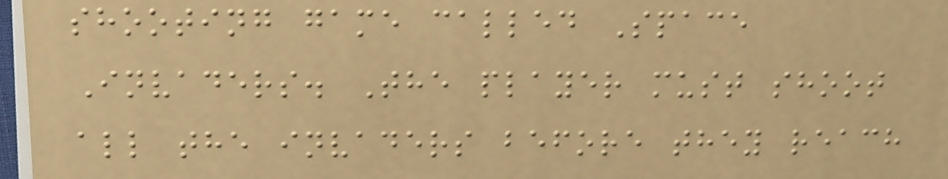shooting game called Space
Invaders. The player must shoot
all the invaders before they reach
